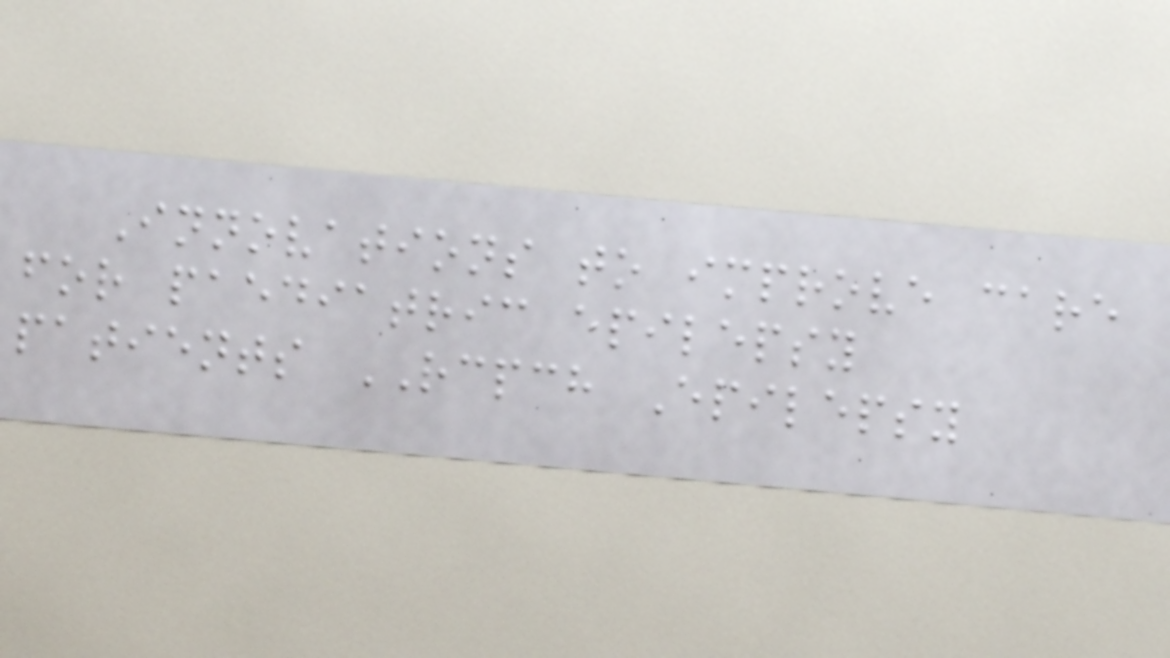Innovations to improve care
for paediatric epilepsy
patients RCPCH Epilepsy
